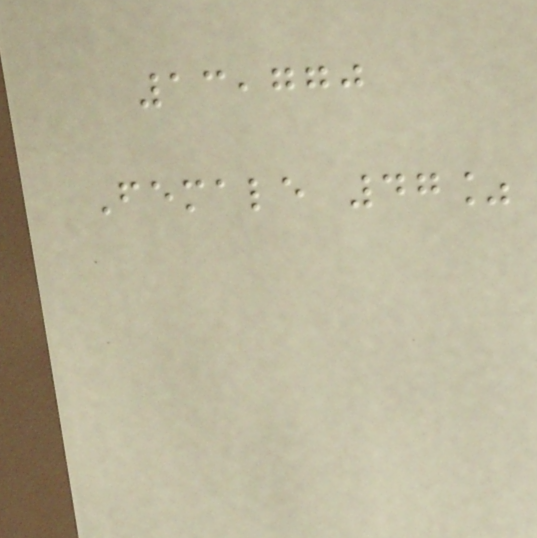13,770
Female 47%
